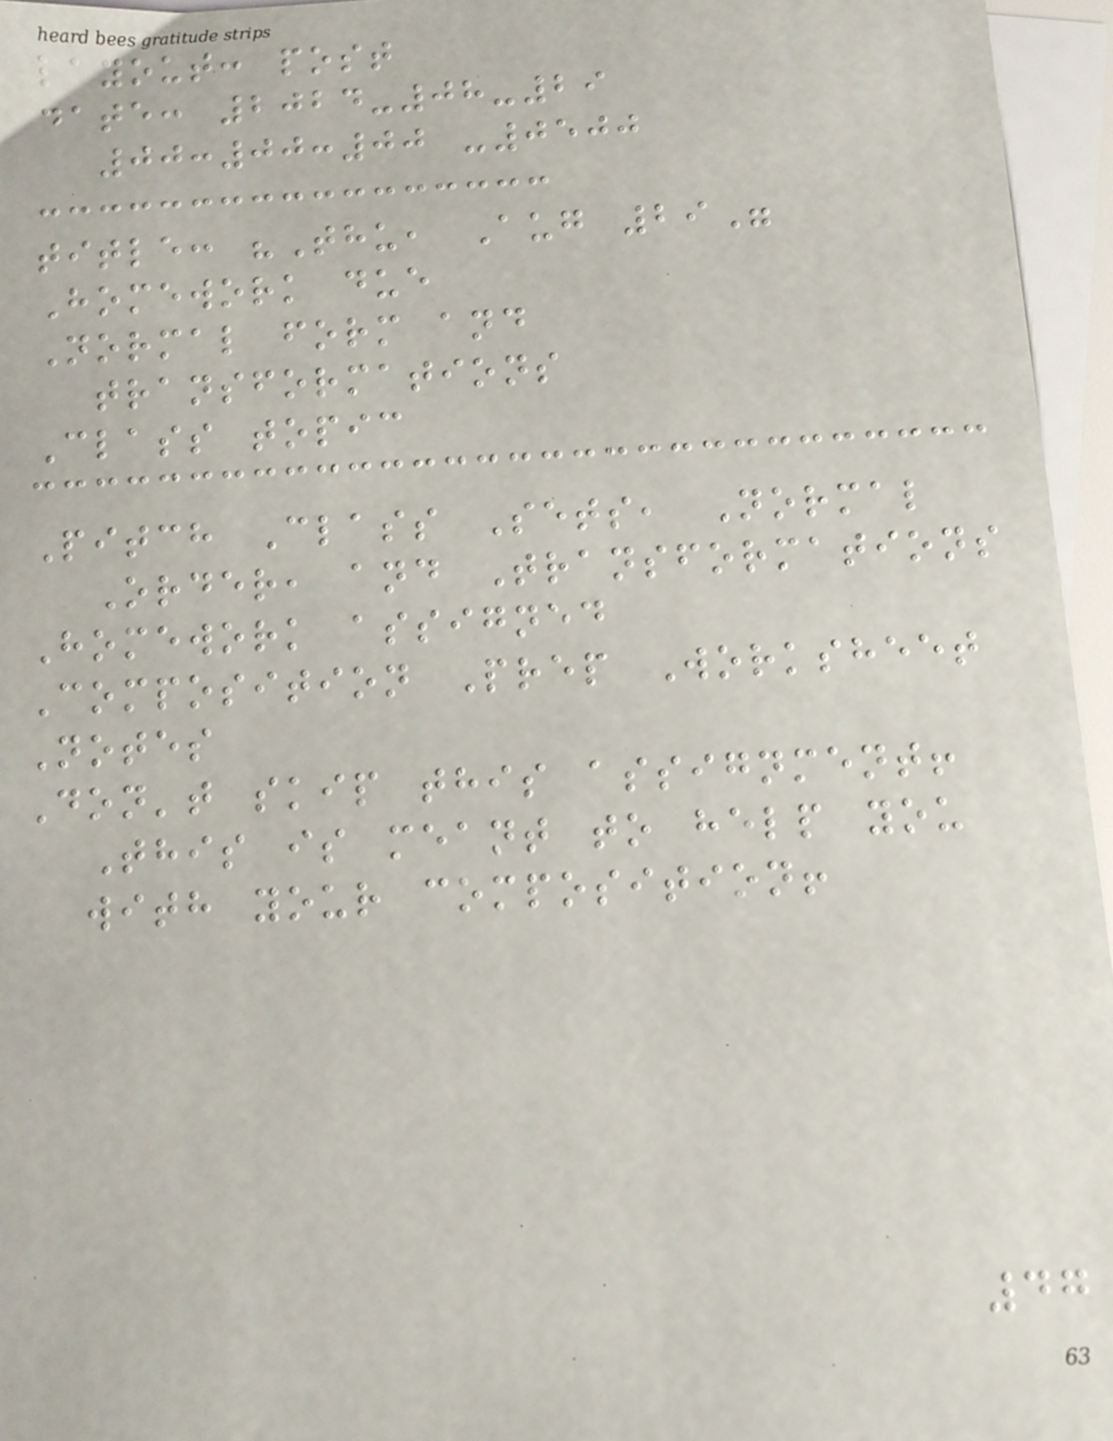layout: post
date: 2024-08-29
00:00:00 -0500
title: "Thu, Aug 29"
Homework due
Normal form and
transformations
Class topic
Pitch Class Sets, Normal
Order, and Transformations
Homework assigned
Composition Prep Worksheet
Notes
Don't skip this assignment!
This is meant to help you
with your composition!
47
